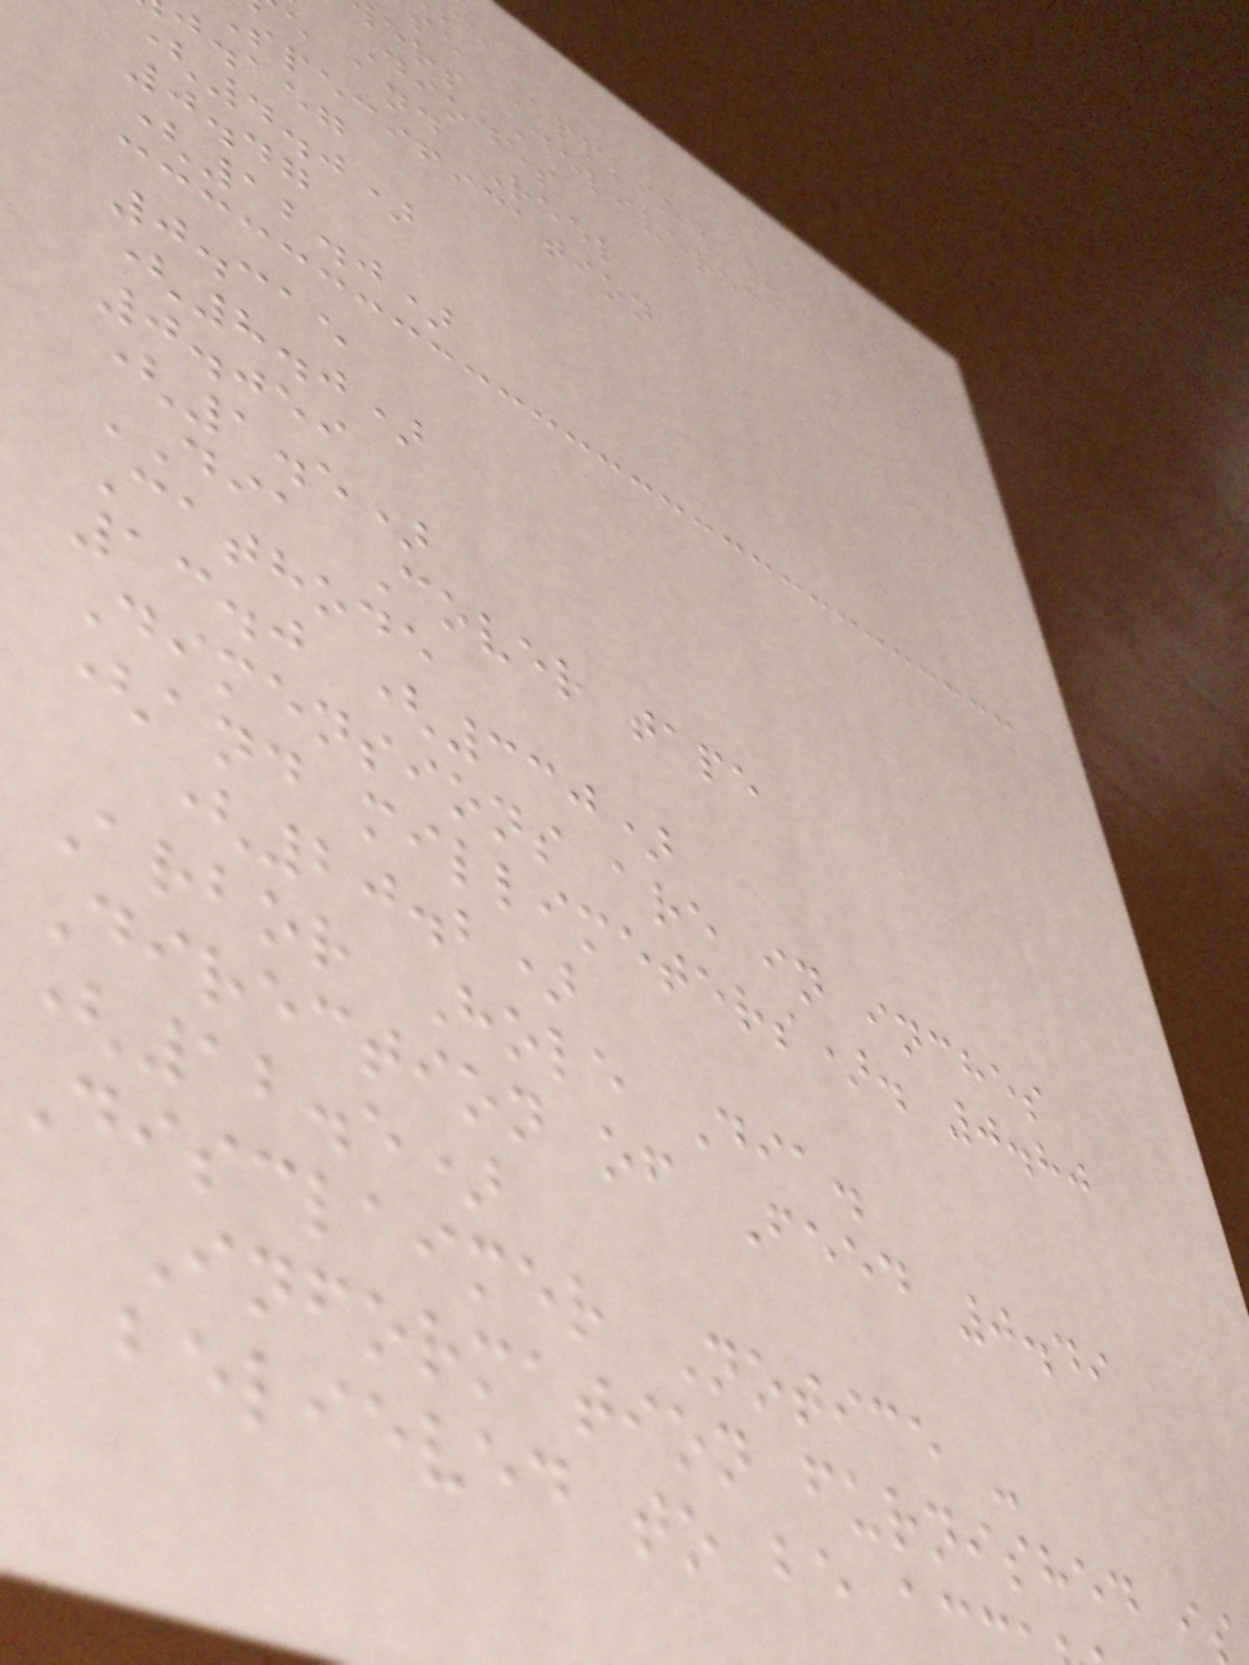se Applied |
ers Delivered
Diodes
e and Reel
specification
.aeg
(4.0)
0.47
(12.0)
0.315
(8.0)
0.059
(1.5)
DIA Cover tape
Cathode
13.0 (330)
Dimensions are in inches
(and millimeters). 0.80
(20.2)
Arbor Hole Dia.
Direction of Feed 0.49
(12.5)
Disclaimer Notice -
Information furnished i
believed to be ac
